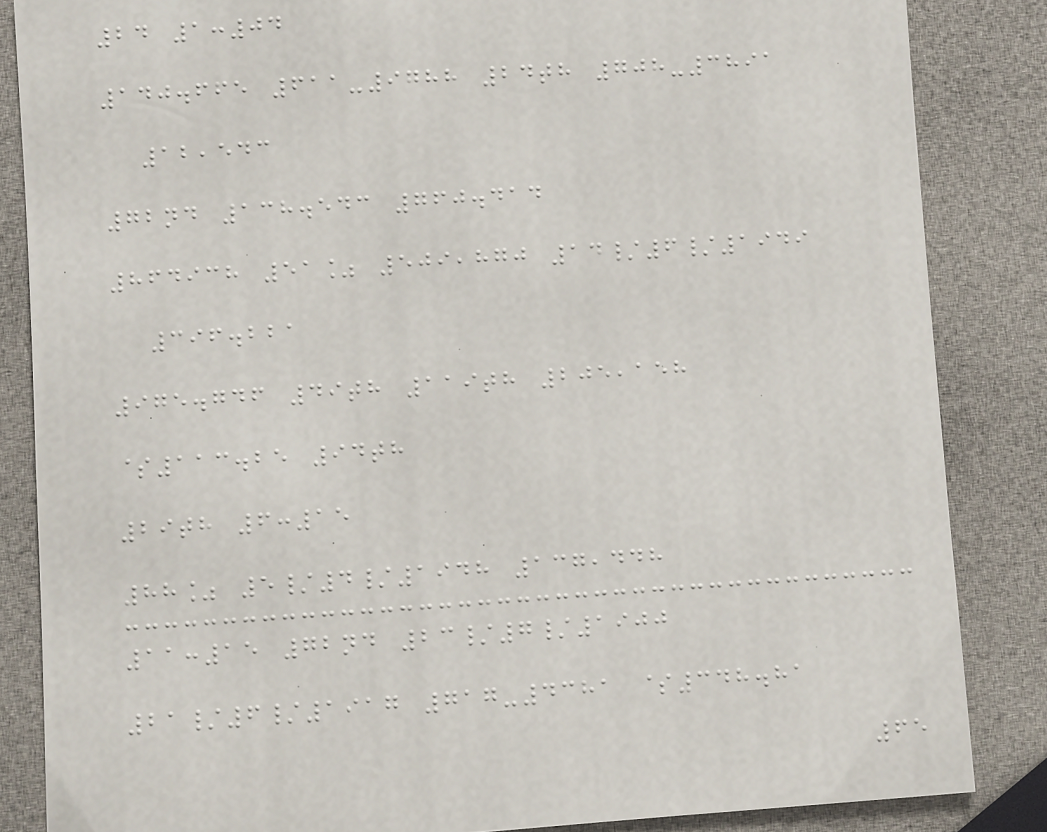24 1:04
140.665 611-9788 24th 708-3891
12,543
72nd 138.543 760.414
864938 51% 509,870 14/6/1949
396.221
975.746 49th 119th 205,158
$113.25 94th
29th 6:15
88% 5/4/1948 137,448
11:15 72nd 23/7/1900
21/6/1917 717-4381 $348.81
65
